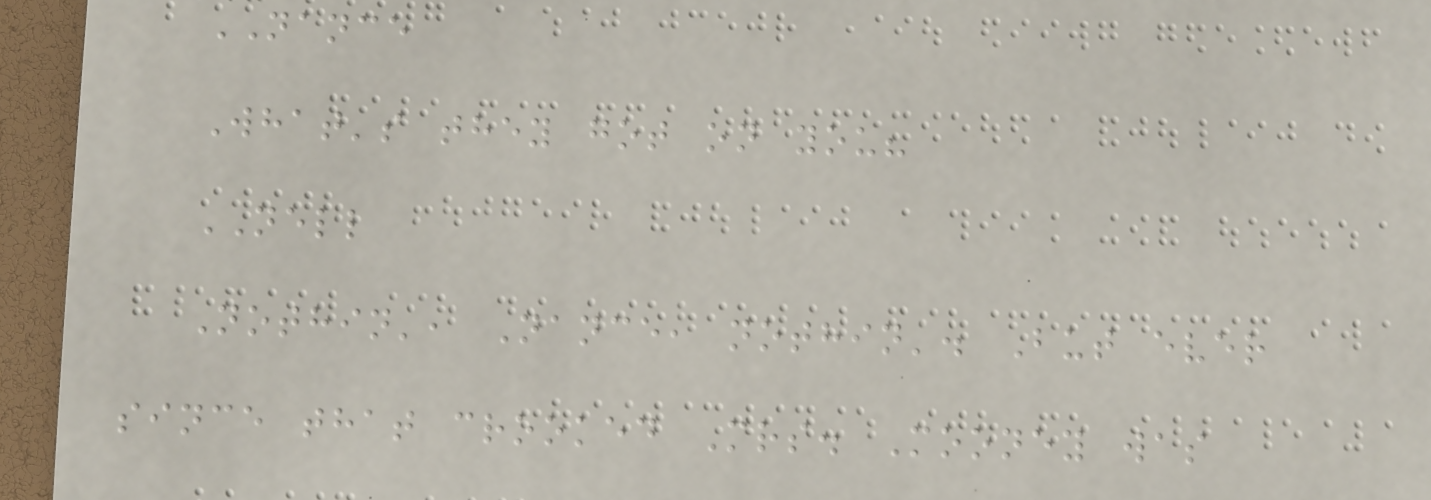NANCE
What's they got on you?
NELL
Nothin', Nance, nothin'. But ever
since that crooked Mrs. Mooney was
